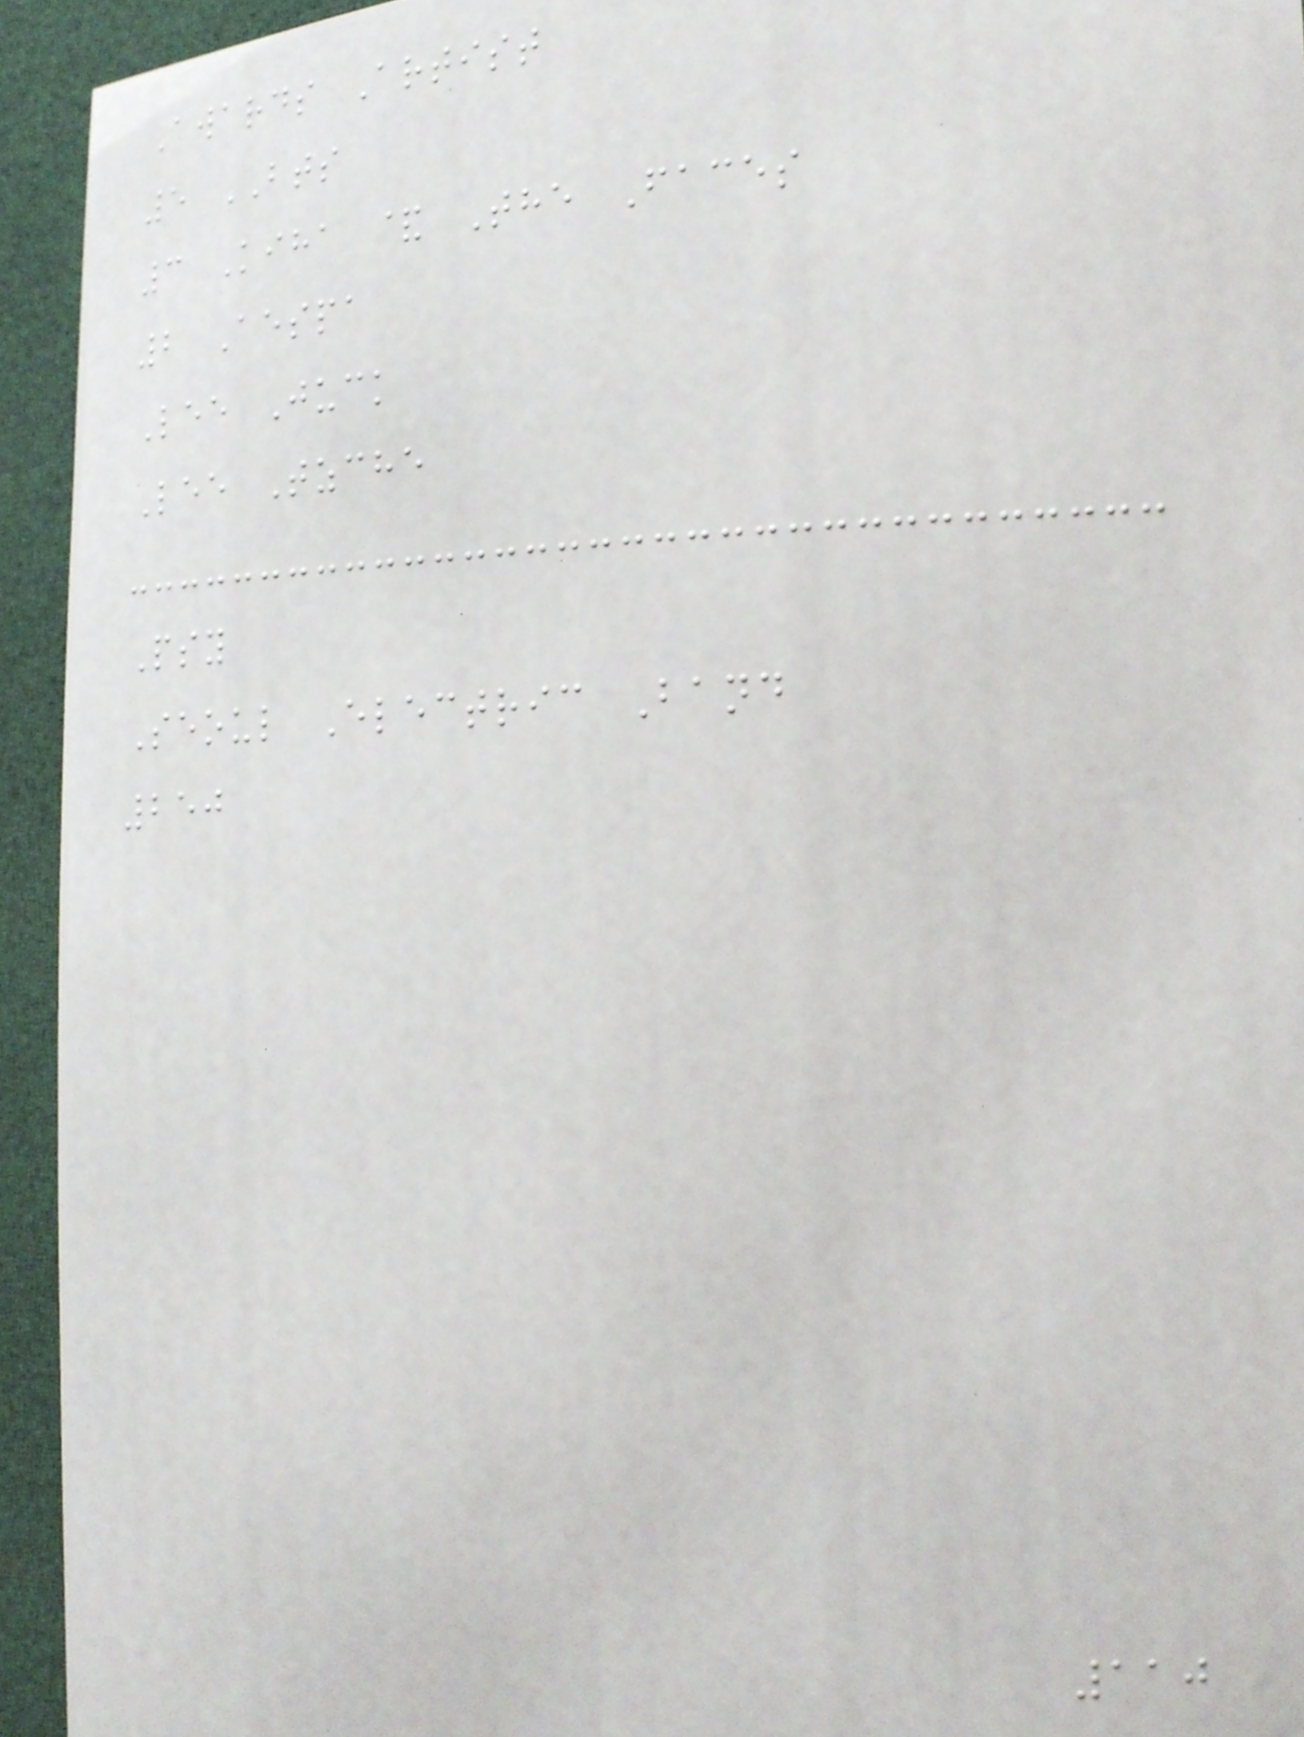Awards Artist
5 BTS
3 Kiha & The Faces
2 Aespa
Lee Juck
Lee Tzche
Psy
Seoul Electric Band
250
110
